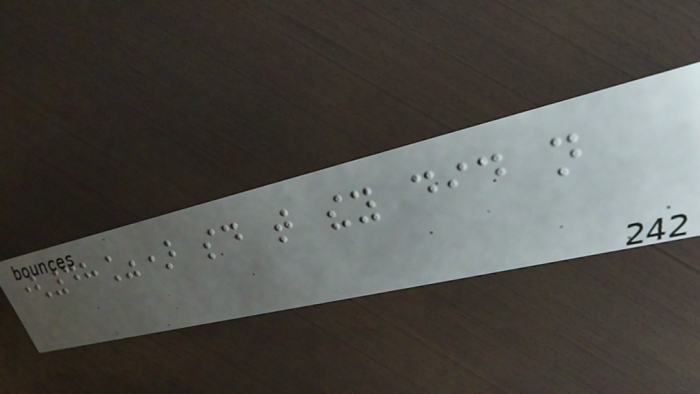(48%) said that they did not
